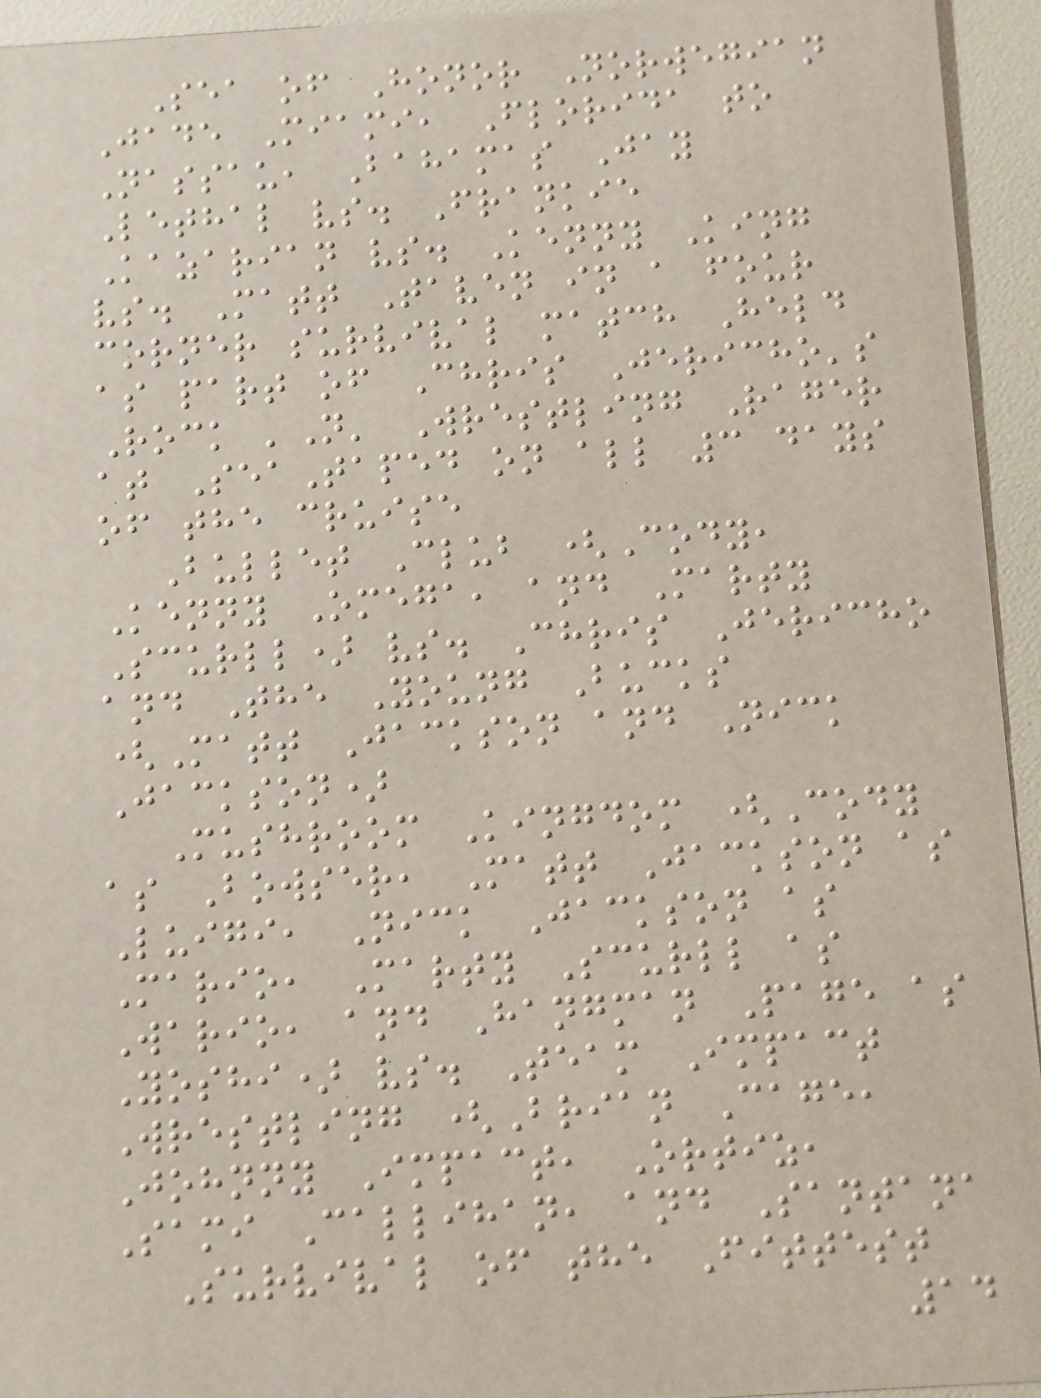Sea of Honor Norwegian
Jade Miami, Florida to
Nassau, Bahamas Jay
Lethal vs. Frankie
Kazarian vs. Kenny King
vs. Matt Taven in a four
corner survival match Held
as part of Chris Jericho's
Rock 'N' Wrestling Rager
at SeaTaped on all 3 days
of the cruise
Bullet Club (Cody,
Kenny Omega, and Marty
Scurll) vs. Chris Jericho
and The Young Bucks
(Matt Jackson and Nick
Jackson)
Mushroom Kingdom (Cody
as Bowser, Matt Jackson as
Luigi, Nick Jackson as
Mario, Marty Scurll as
Wario, and Hangman Page as
Yoshi) vs. Team Impact
Wrestling (Brian Cage,
Johnny Impact, Ortiz,
Sami Callihan, and Santana
Survival of the Fittest
14
